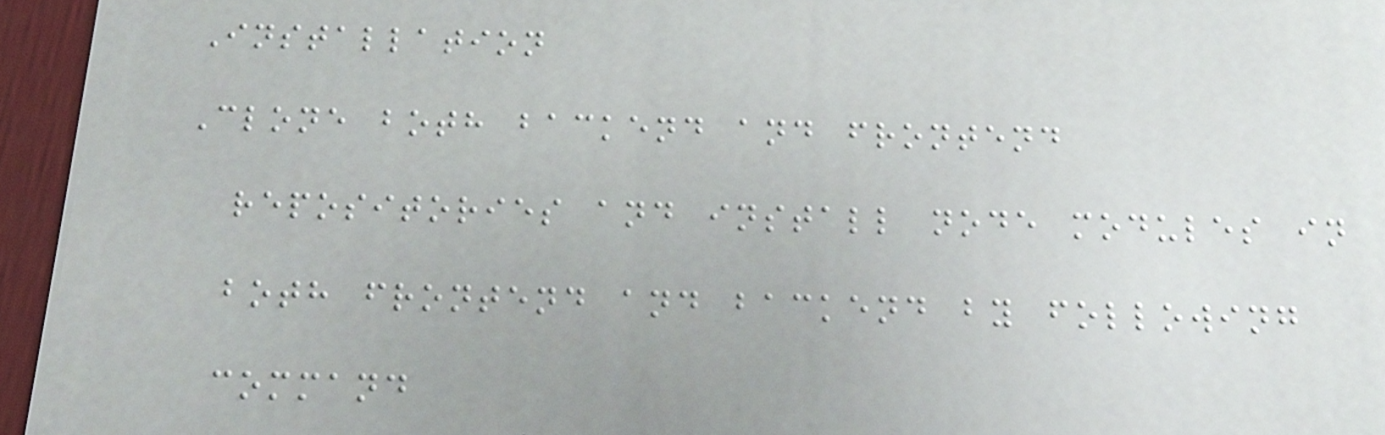Installation
Clone both backend and frontend
repositories and install node modules in
both frontend and backend by following
command
